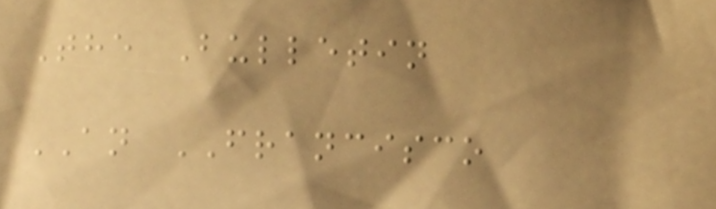The Bulletin
AN FRANCISCO
